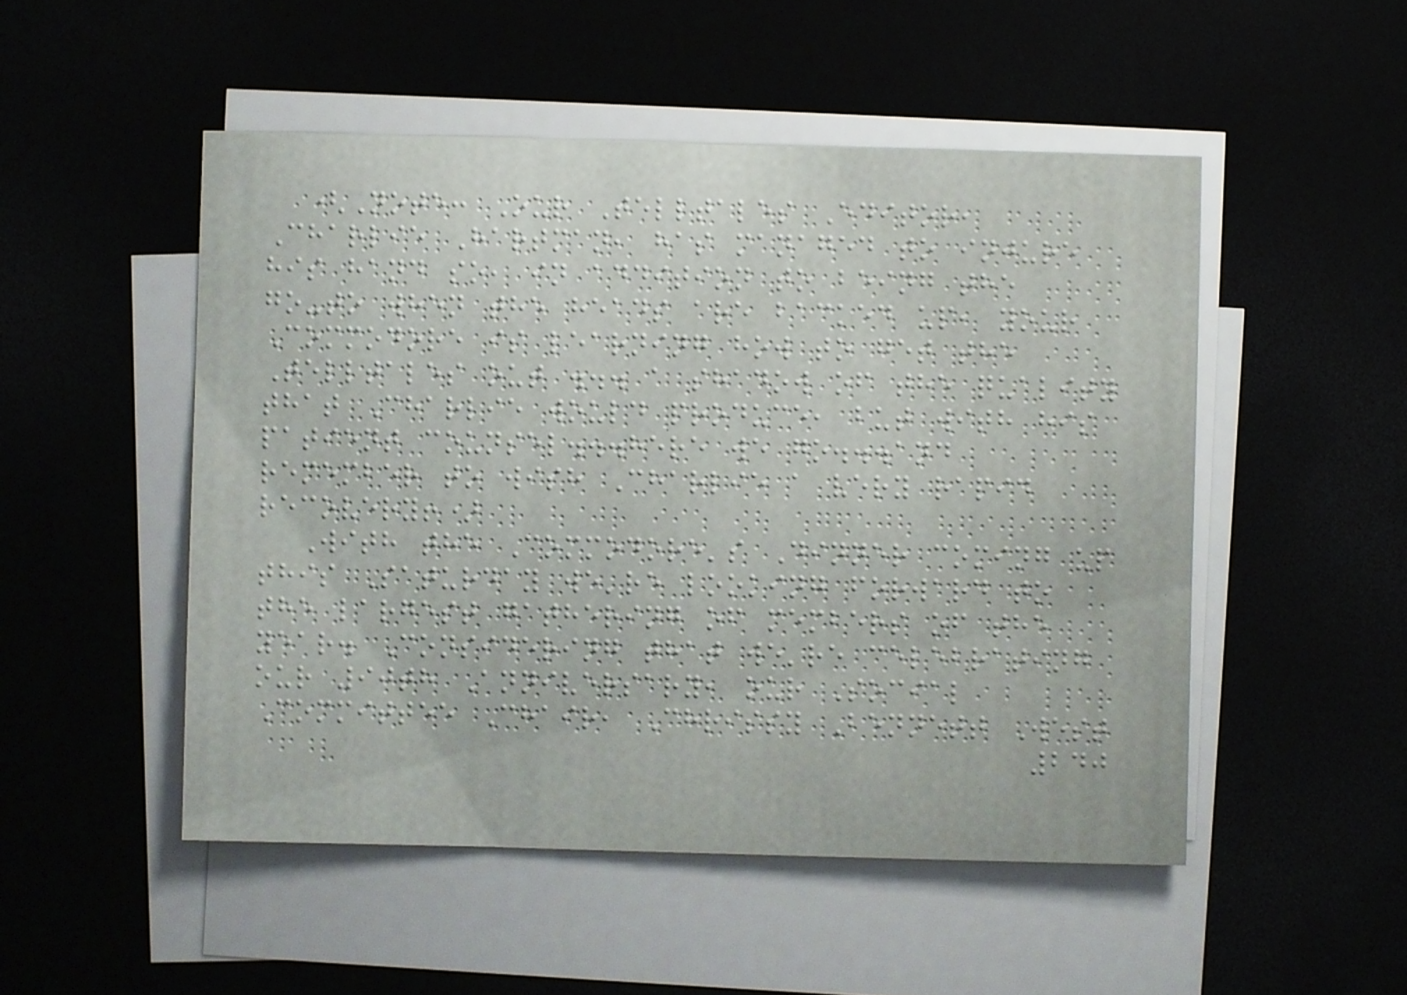(Note: Our Telltales Editor,
Charlie Hartman, has managed to injure
his hand so, in addition to being the
go-to when the heads are backed up, your
Commodore is learning how to get the
Telltales out ... a shadow of the quality
that Charlie would produce, but with his
patient counsel...here we go...and
remember to wish Charlie a very rapid
recovery!)
With the Commodore's Dinner coming up
this Saturday we're looking forward to
the largest gathering of members of the
year. Considering that we're celebrating
our 90th Anniversary, our Social
Committee Chair, Chrissy Bennett West
240
